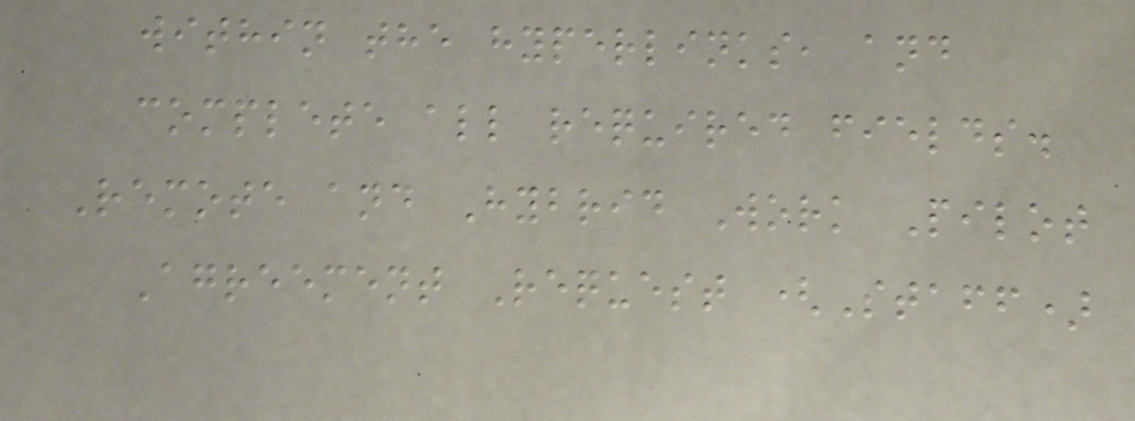within the hyperlinks, and
complete all required fields.
Remote and Hybrid Work Pilot
Agreement Request (Staff)
